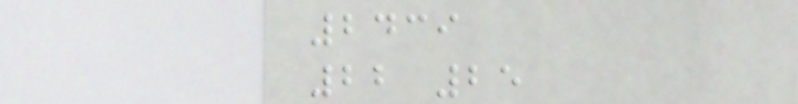2439
22 25
